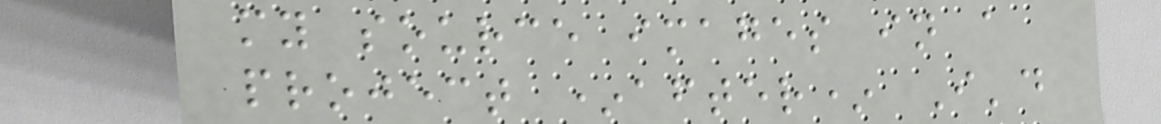my source images in a
project *after* I'd
